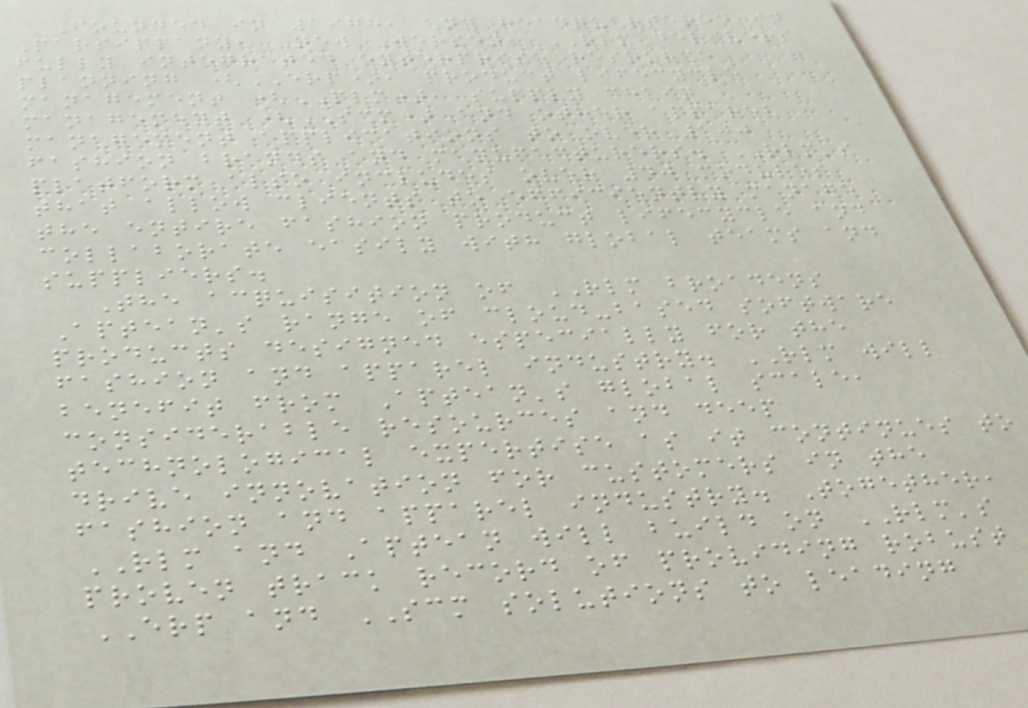Founded in 1978, and headquartered in
Parsippany, New Jersey, RLM delivers
fully integrated enterprise resource
planning (ERP), product lifecycle
management (PLM), supply chain
management (SCM) and other apparel
management applications to over 100
fashion brands and manufacturers. RLM's
platform also includes over 40 modules
that allow clients to efficiently manage
the entire fashion product lifecycle and
collaborate easily with global teams and
suppliers.
The acquisition of RLM broadens
Aptean's range of cloud-based software
products designed especially for the
fashion and apparel industry. RLM will
benefit from Aptean's global scale,
considerable resources and deep
technological expertise as it continues to
drive innovation for customers in the
fashion and apparel industry. Together,
RLM and Aptean will build on RLM's
proven track record of providing robust
ERP and SCM solutions to leading
